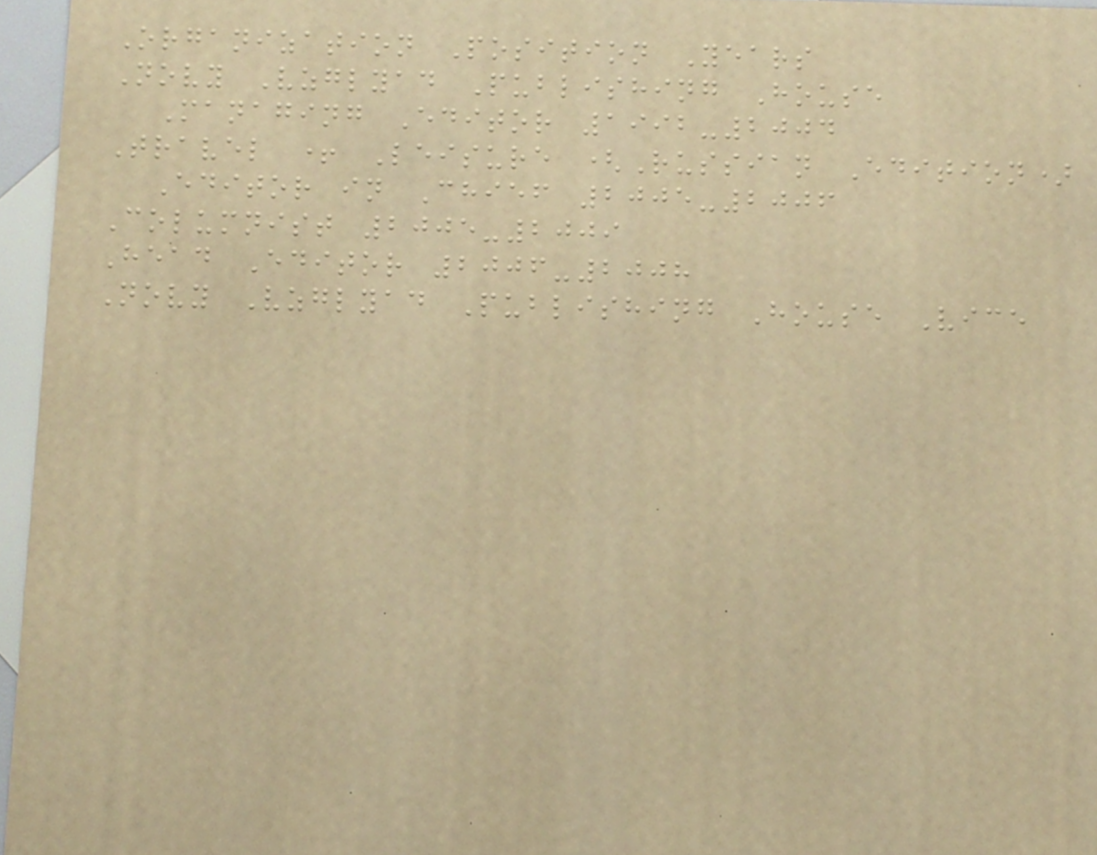Organization Position Years
Novy Vzglyad Publishing House
Managing Editor 1992-2004
Travel + Leisure (Russian Edition)
Editor in Chief 2005-2006
Columnist 2005-2009
Head Editor 2006-2008
Novy Vzglyad Publishing House Vice
